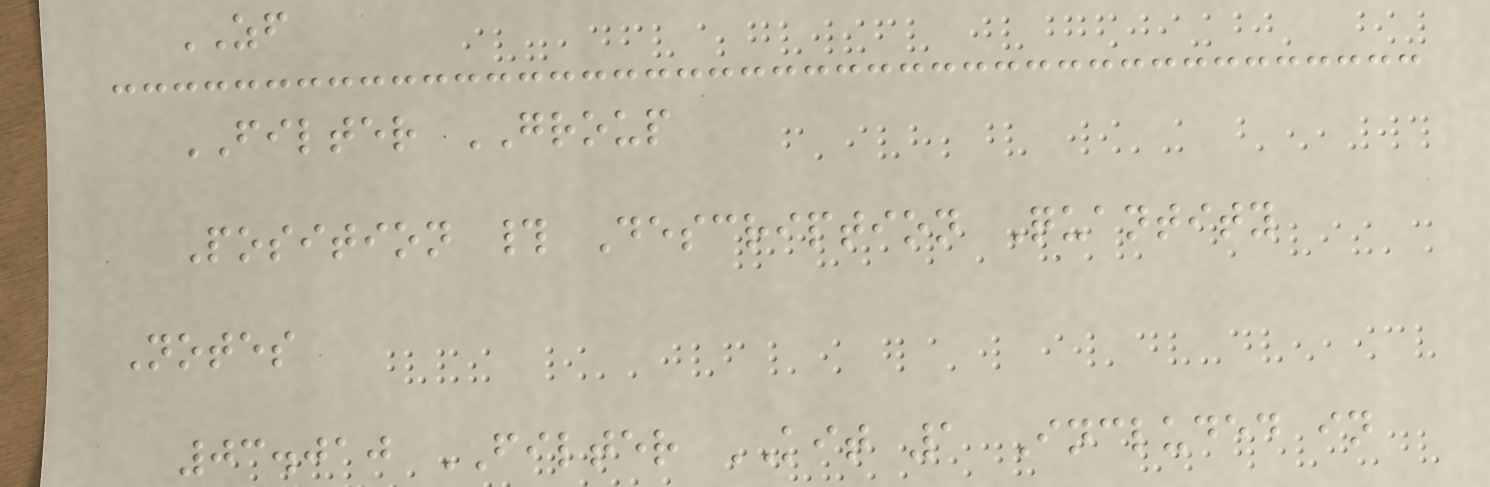ZF
FILTER GROUP
Position # Description Quantity
Notes
03.010 FILTER KIT 1 Included in
